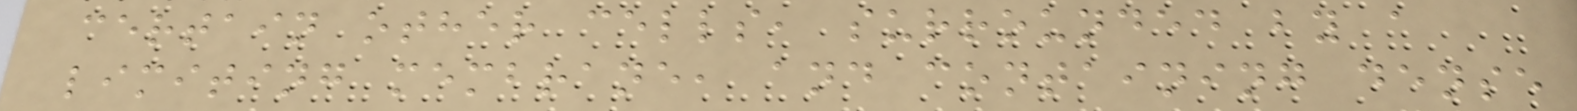certain other cells, surrounded by a
limiting membrane, and containing dense
